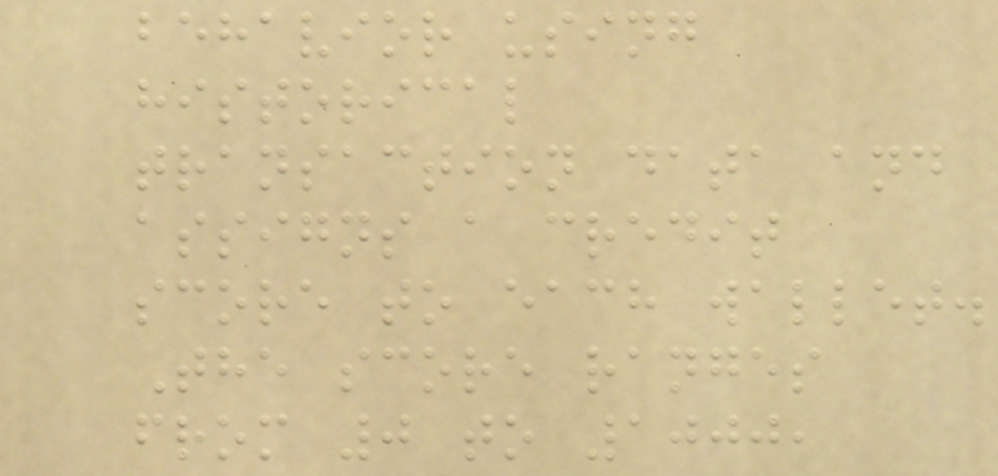behavior using
historical
transaction data and
assigns a credit
score to each wallet.
The score ranges
from 0 to 1000,
